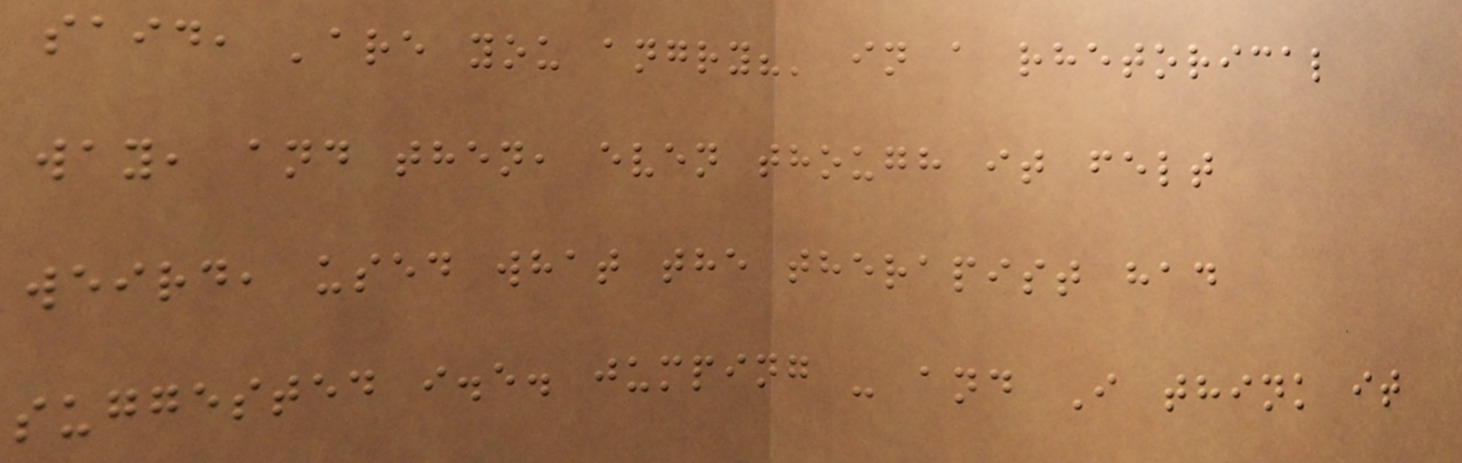said, 'are you angry?' in a rhetorical
way, and then, even though it felt
weird, used what the therapist had
suggested i.e. jumping - and I think it
